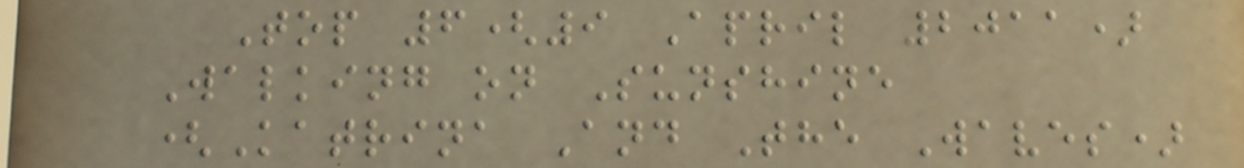Top 6(9 April 2011)
Walking on Sunshine
(Katrina And The Waves)
